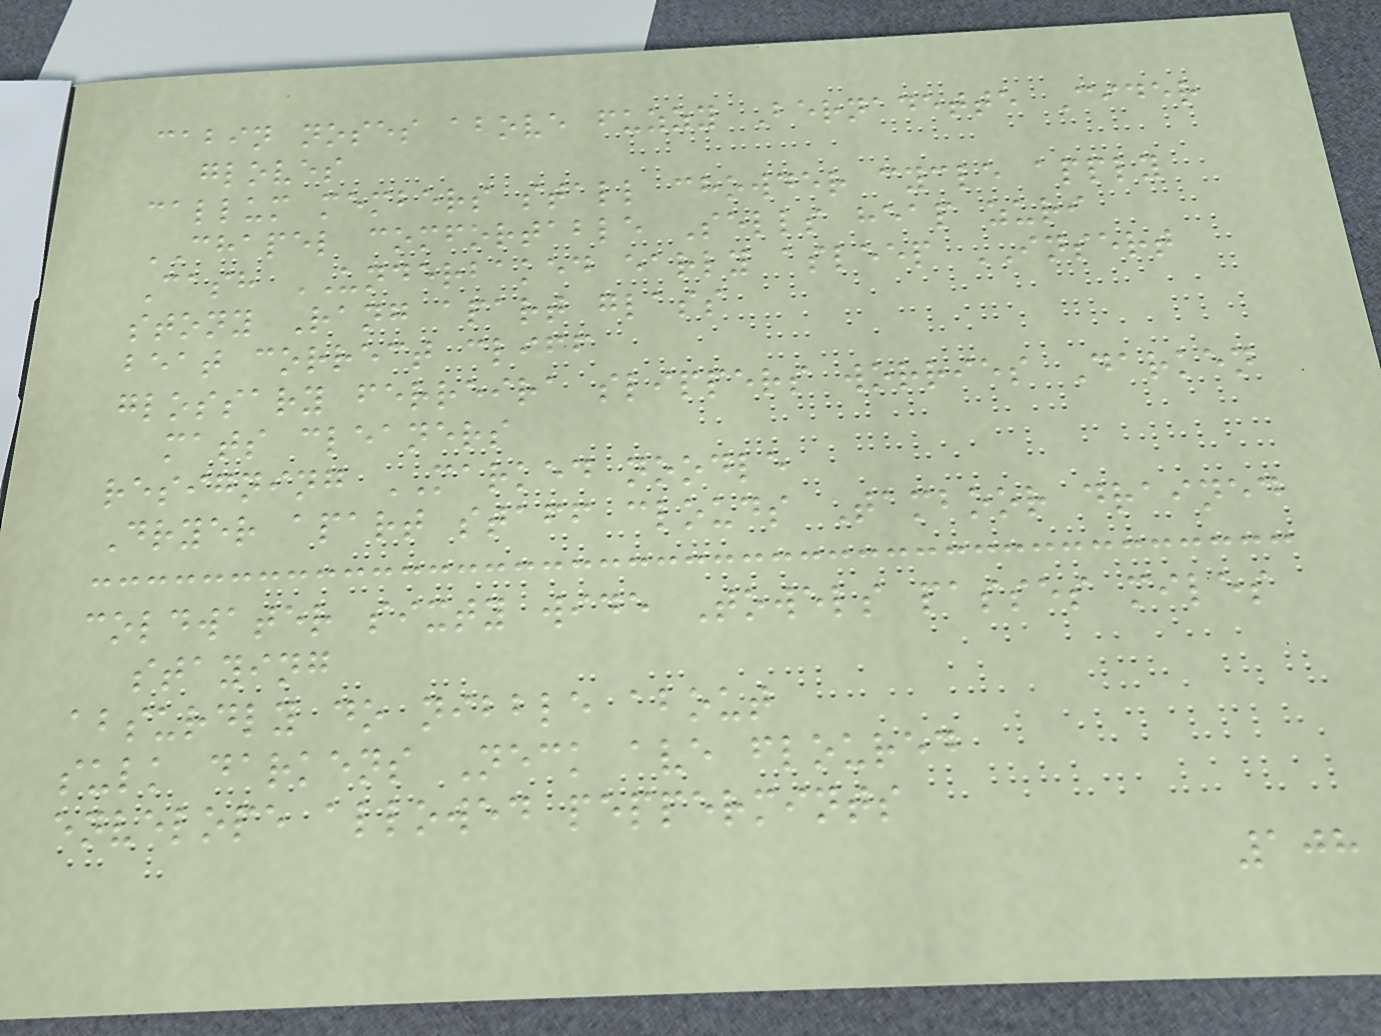cabin noses above fuzzy Bernadette Cider
gloves
callum members stall chowder cycle apply
CHAPEL comfortable Sells heap zuri
Cash UNDERBAKED early asleep INSERT
stony Rang apart glass
beat correct cliff
glossary ferreira slippers worries Darken
mats cleaners
resigning MARKED noodle
Dryer apart staff clouds Tamboor drained
coldwater sixty wide Towels passes miles
staying
absurdly do nibble about
sulk darkens Neck ave floured
envelope allowed peppermints
108
